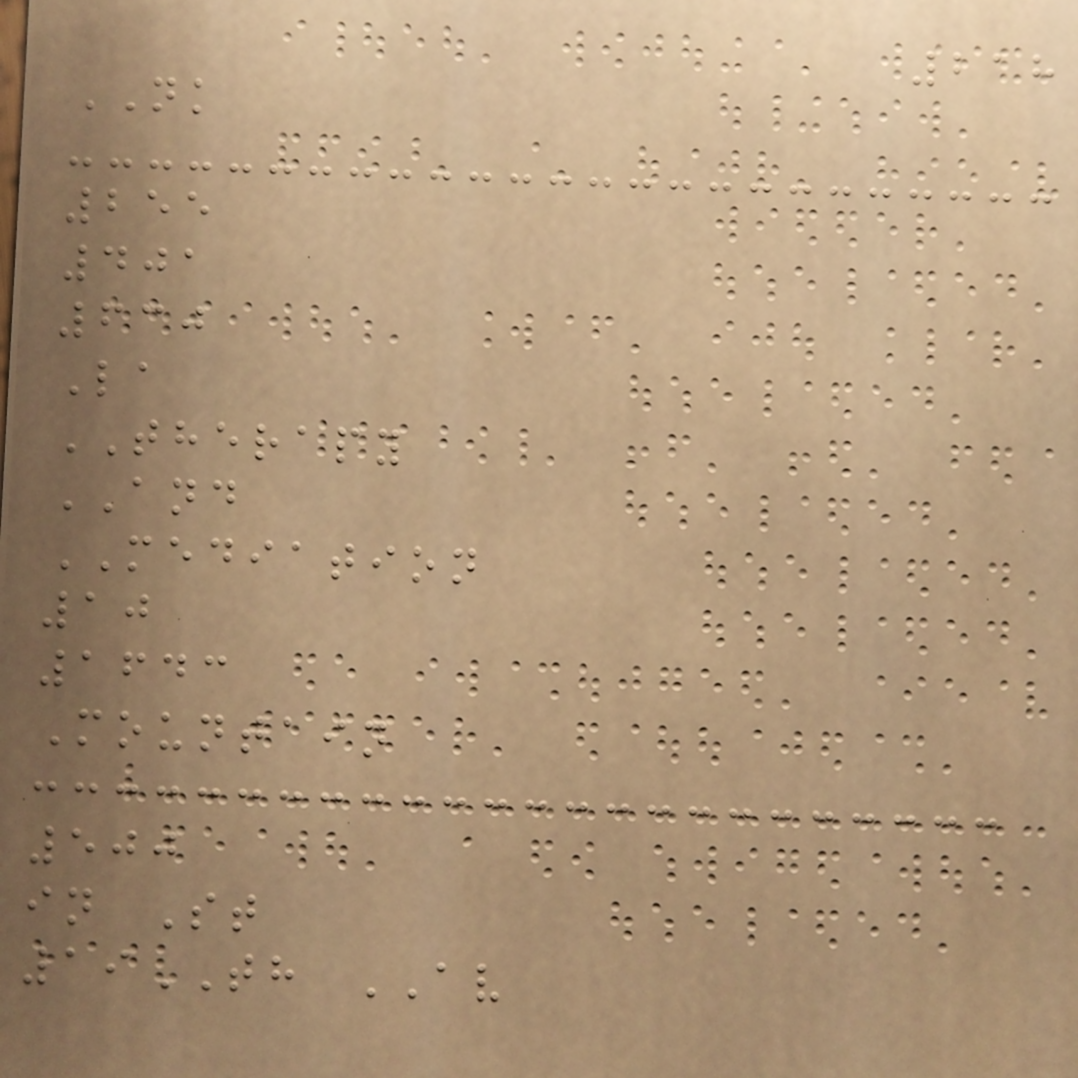218
NK
255
401
630
La
THERAPY
AND
MEDIATION
10
1643
Mountain
500
in St
19TH AV
